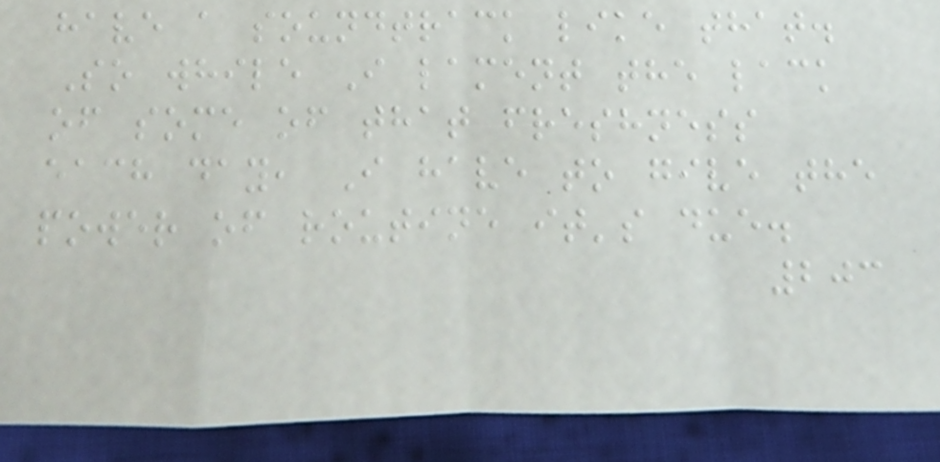have a soundtrack like that.
So while I lament the lack
of some of that freshness
each day, I have to give the
power of routine it's due.
203
